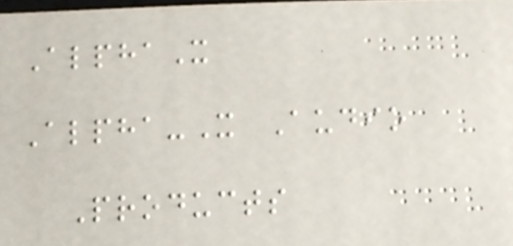AlphaX
Alpha-X Audio
Products
